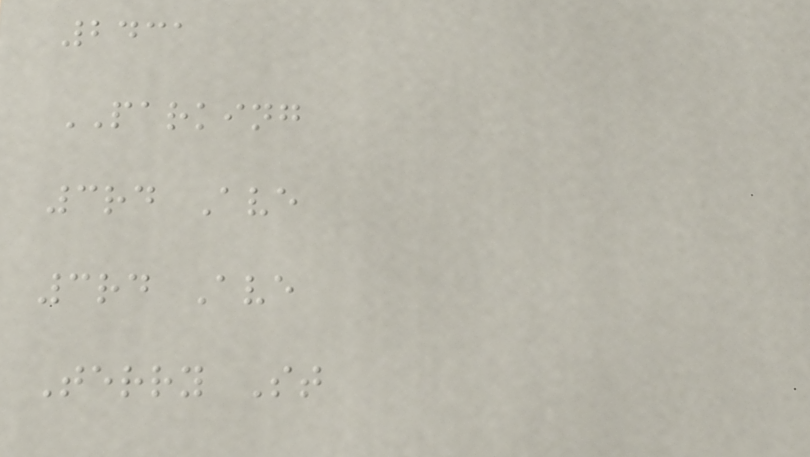2431
PARKING
3rd Ave
3rd Ave
Terry St
